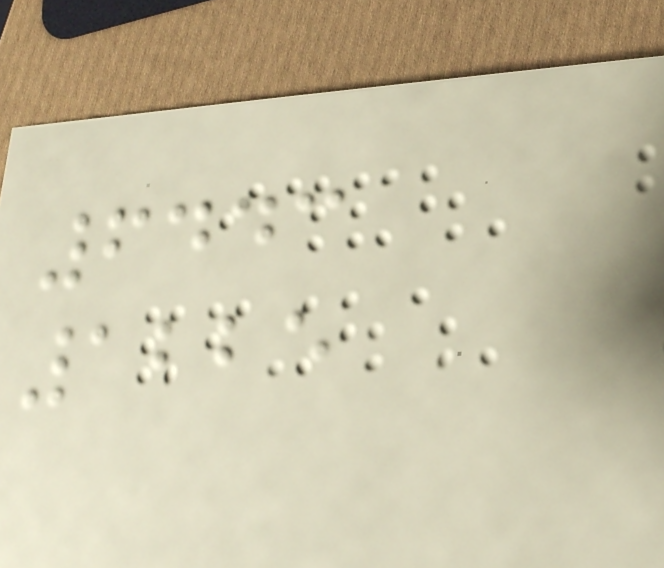6443
1225
